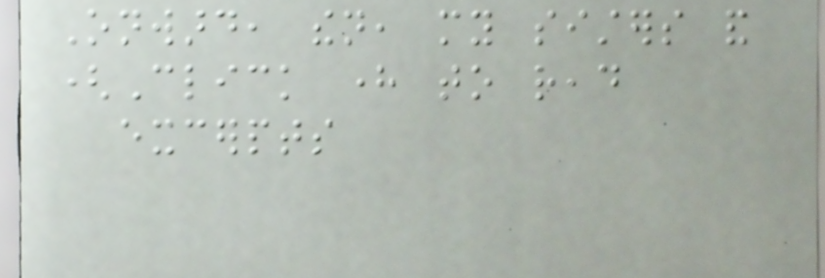Onward, then, my sisters and
(Click here to read
excerpts
